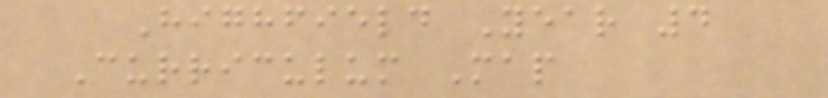Highfield Year 4
Curriculum Map
